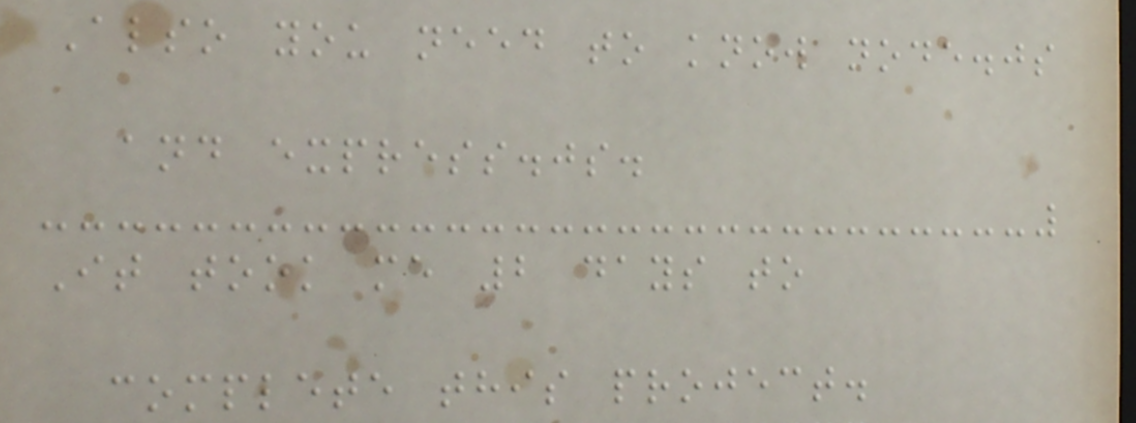Also you need to know node.js
and express.js.
It took me 2 days to
complete this project.
